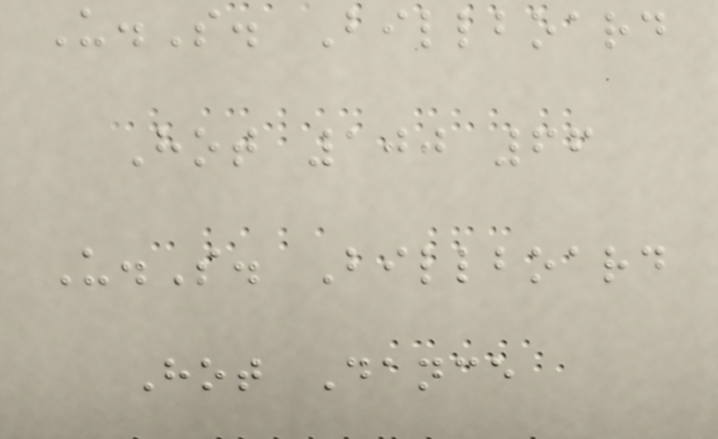U.S. Billboard
Hot 100 66
U.S. Billboard
Hot Dance
